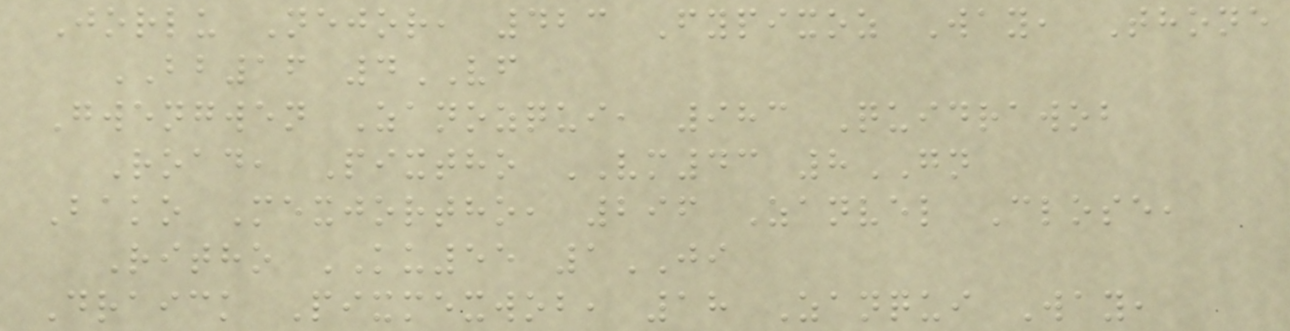Jorlu Nejor, 423 Fypixoz Way, Thone
BB16 4VF
Gwengwen Zanozqui, 983 Quidrawob
Road, Pixtho VM43 8GN
Bako Mexjortho, 296 Zanvel Close,
Ritho KU55 1JI
Draick Pixmexwob, 18 Zanqui Way,
